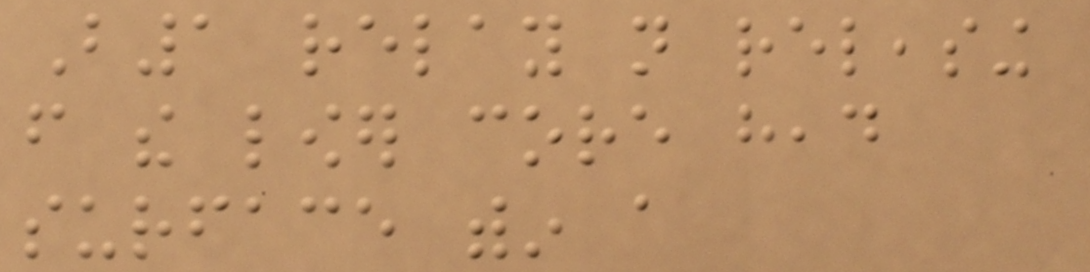B1 relay not releasing
from the lower core head
surface within a
